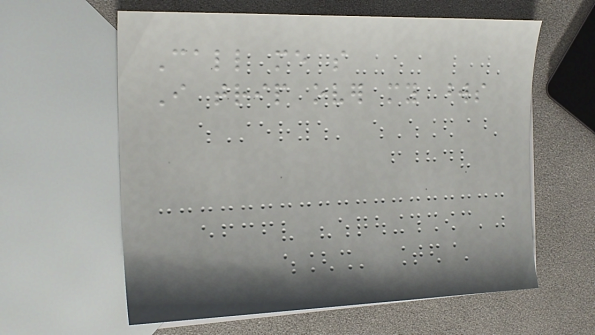Call me so
I trip over my words
